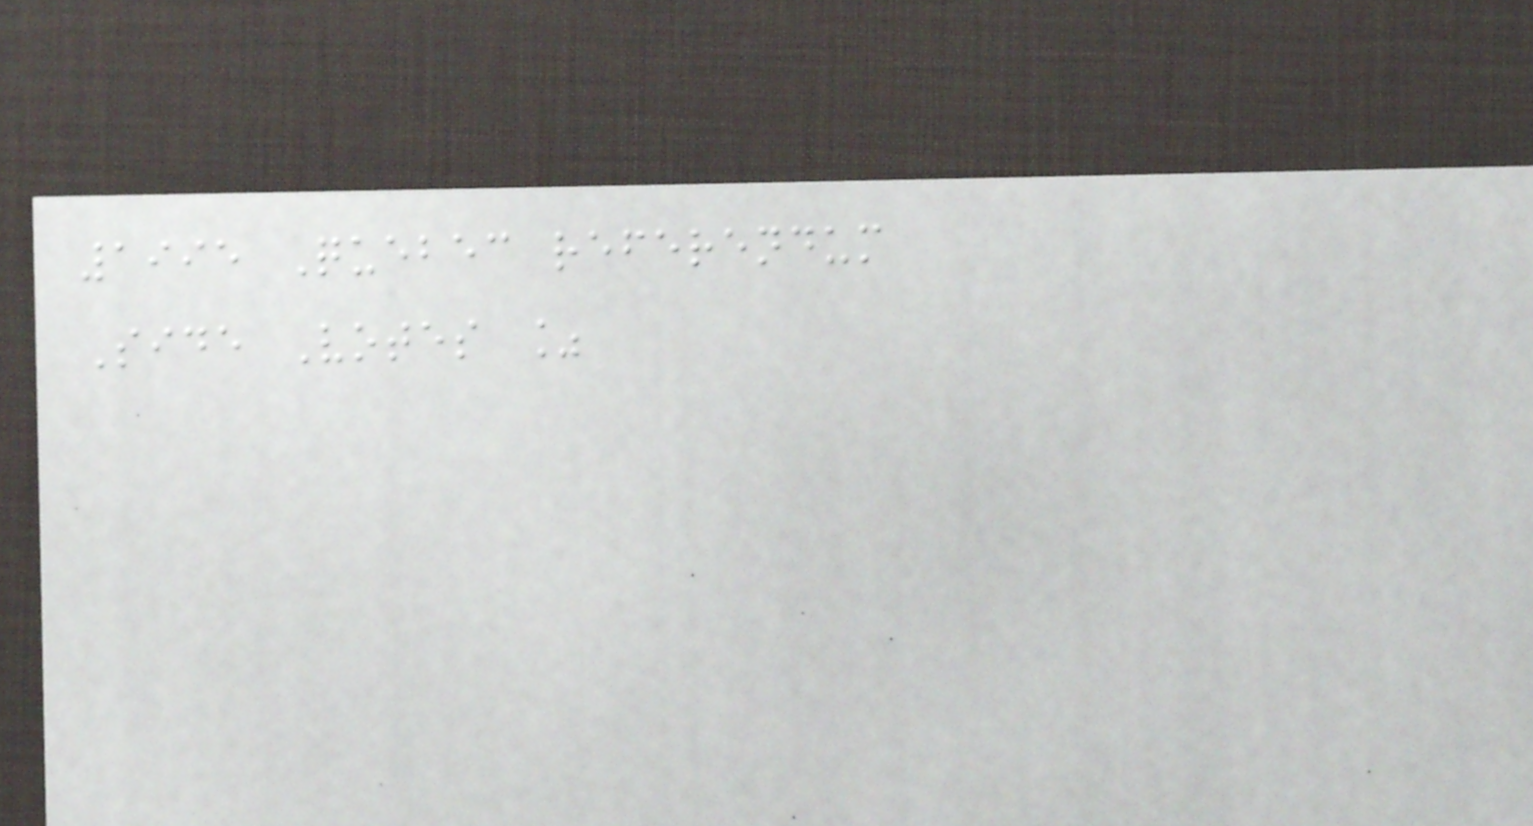1995 Quebec referendum
Side Votes %
